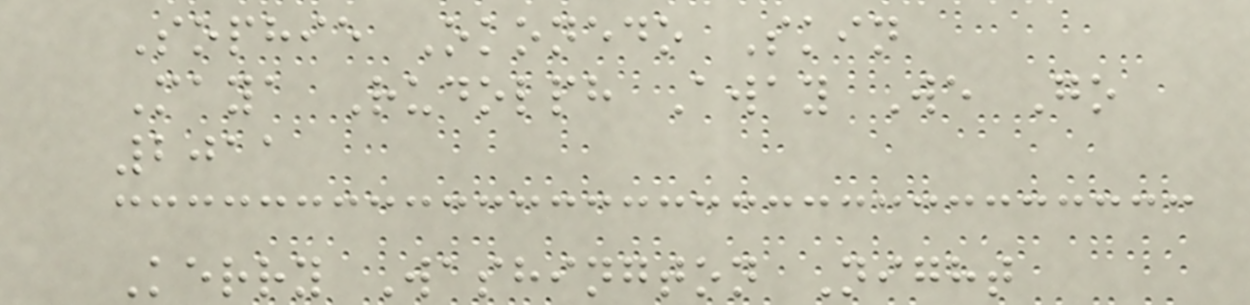Sophie Okonedo Skin
Maya Rudolph Away We Go
2011
Kerry Washington Night
